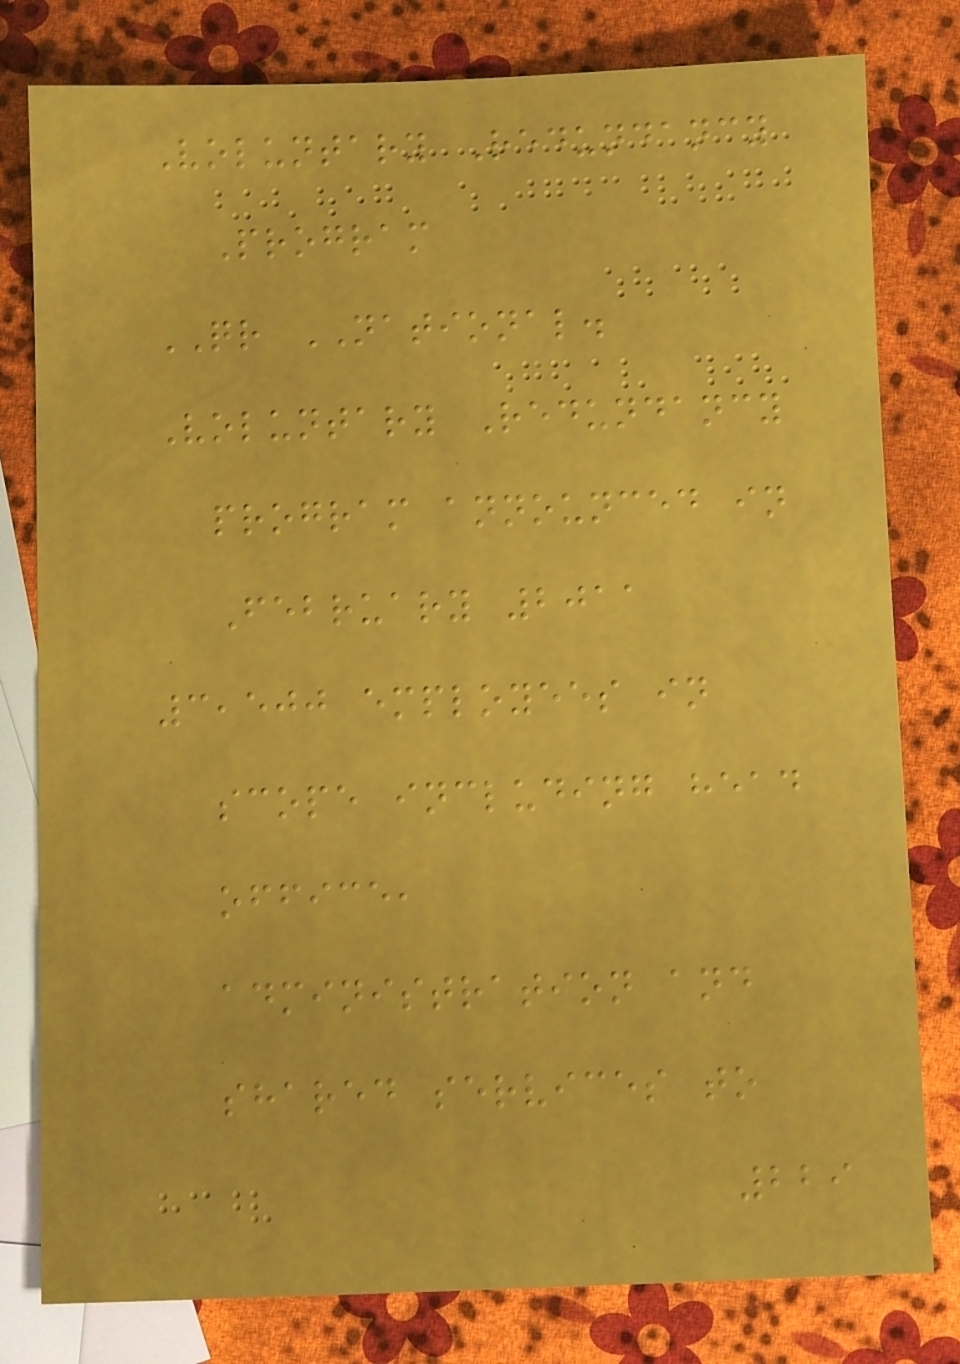Voluntary Redundancy
Program
QR NATIONAL.
Voluntary Redundancy
program announced in
February 2011
3,500 employees in
scope including head
office,
administration and
shared services to
229
